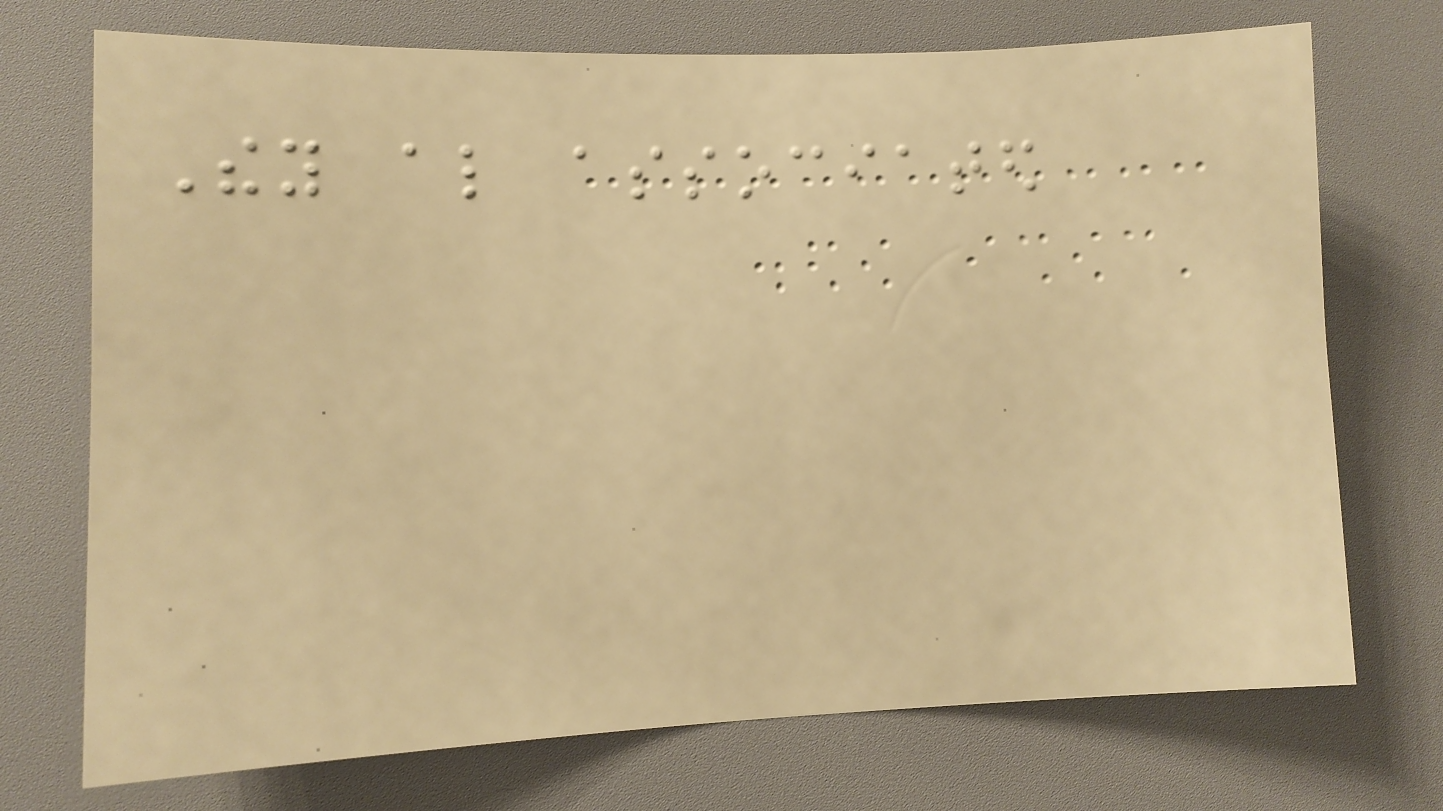They also associated
